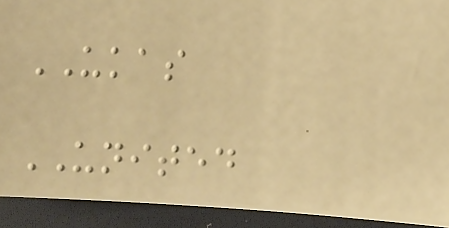UKAS
UNITED
